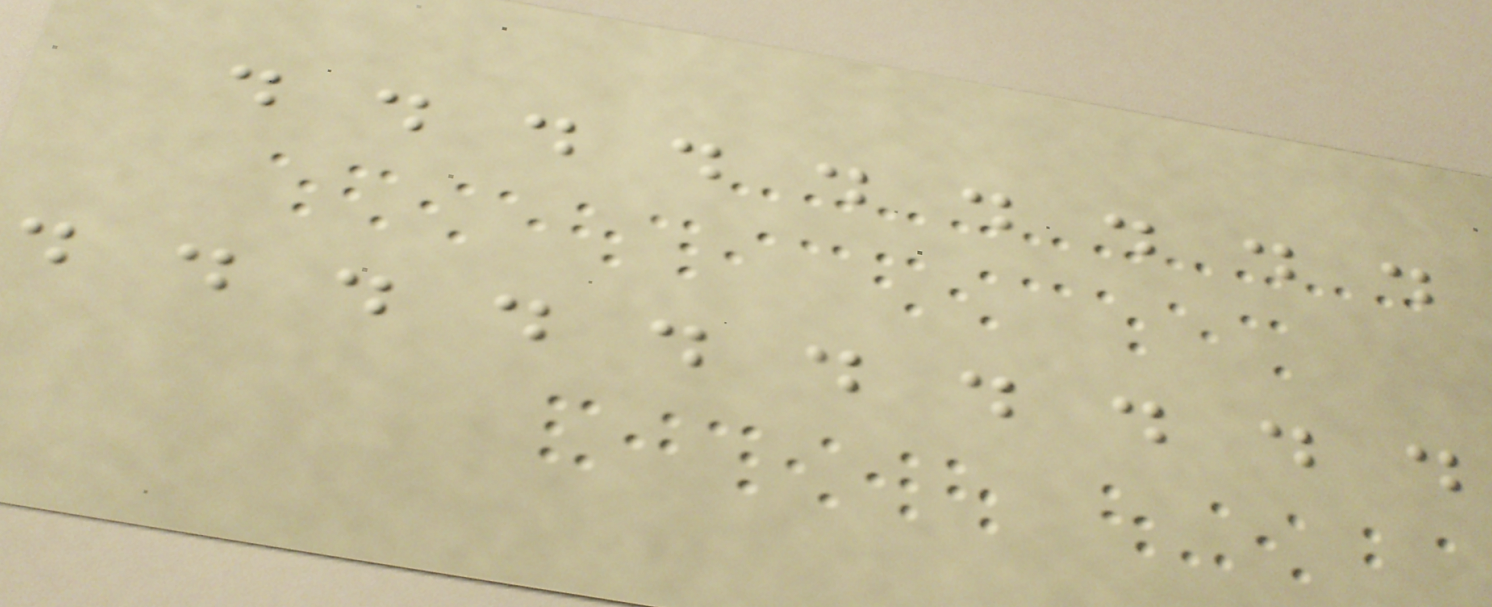. . . . . . . . .
. . . . . . . . . .
